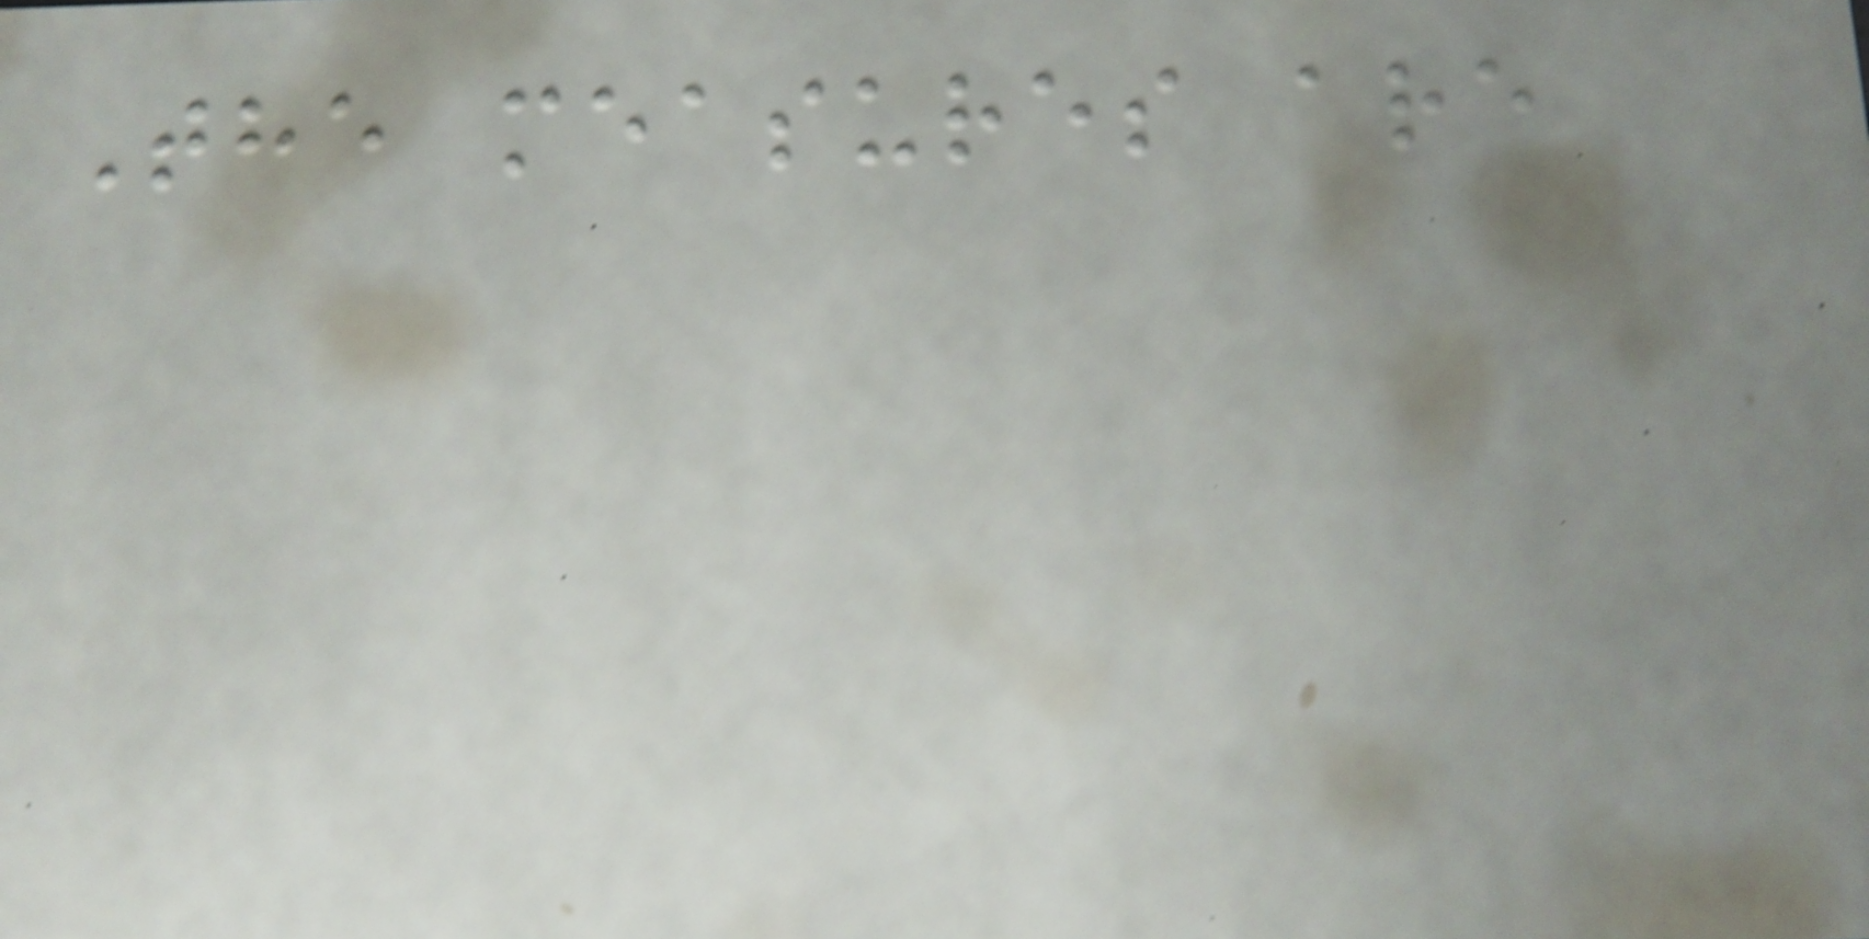The measures are
